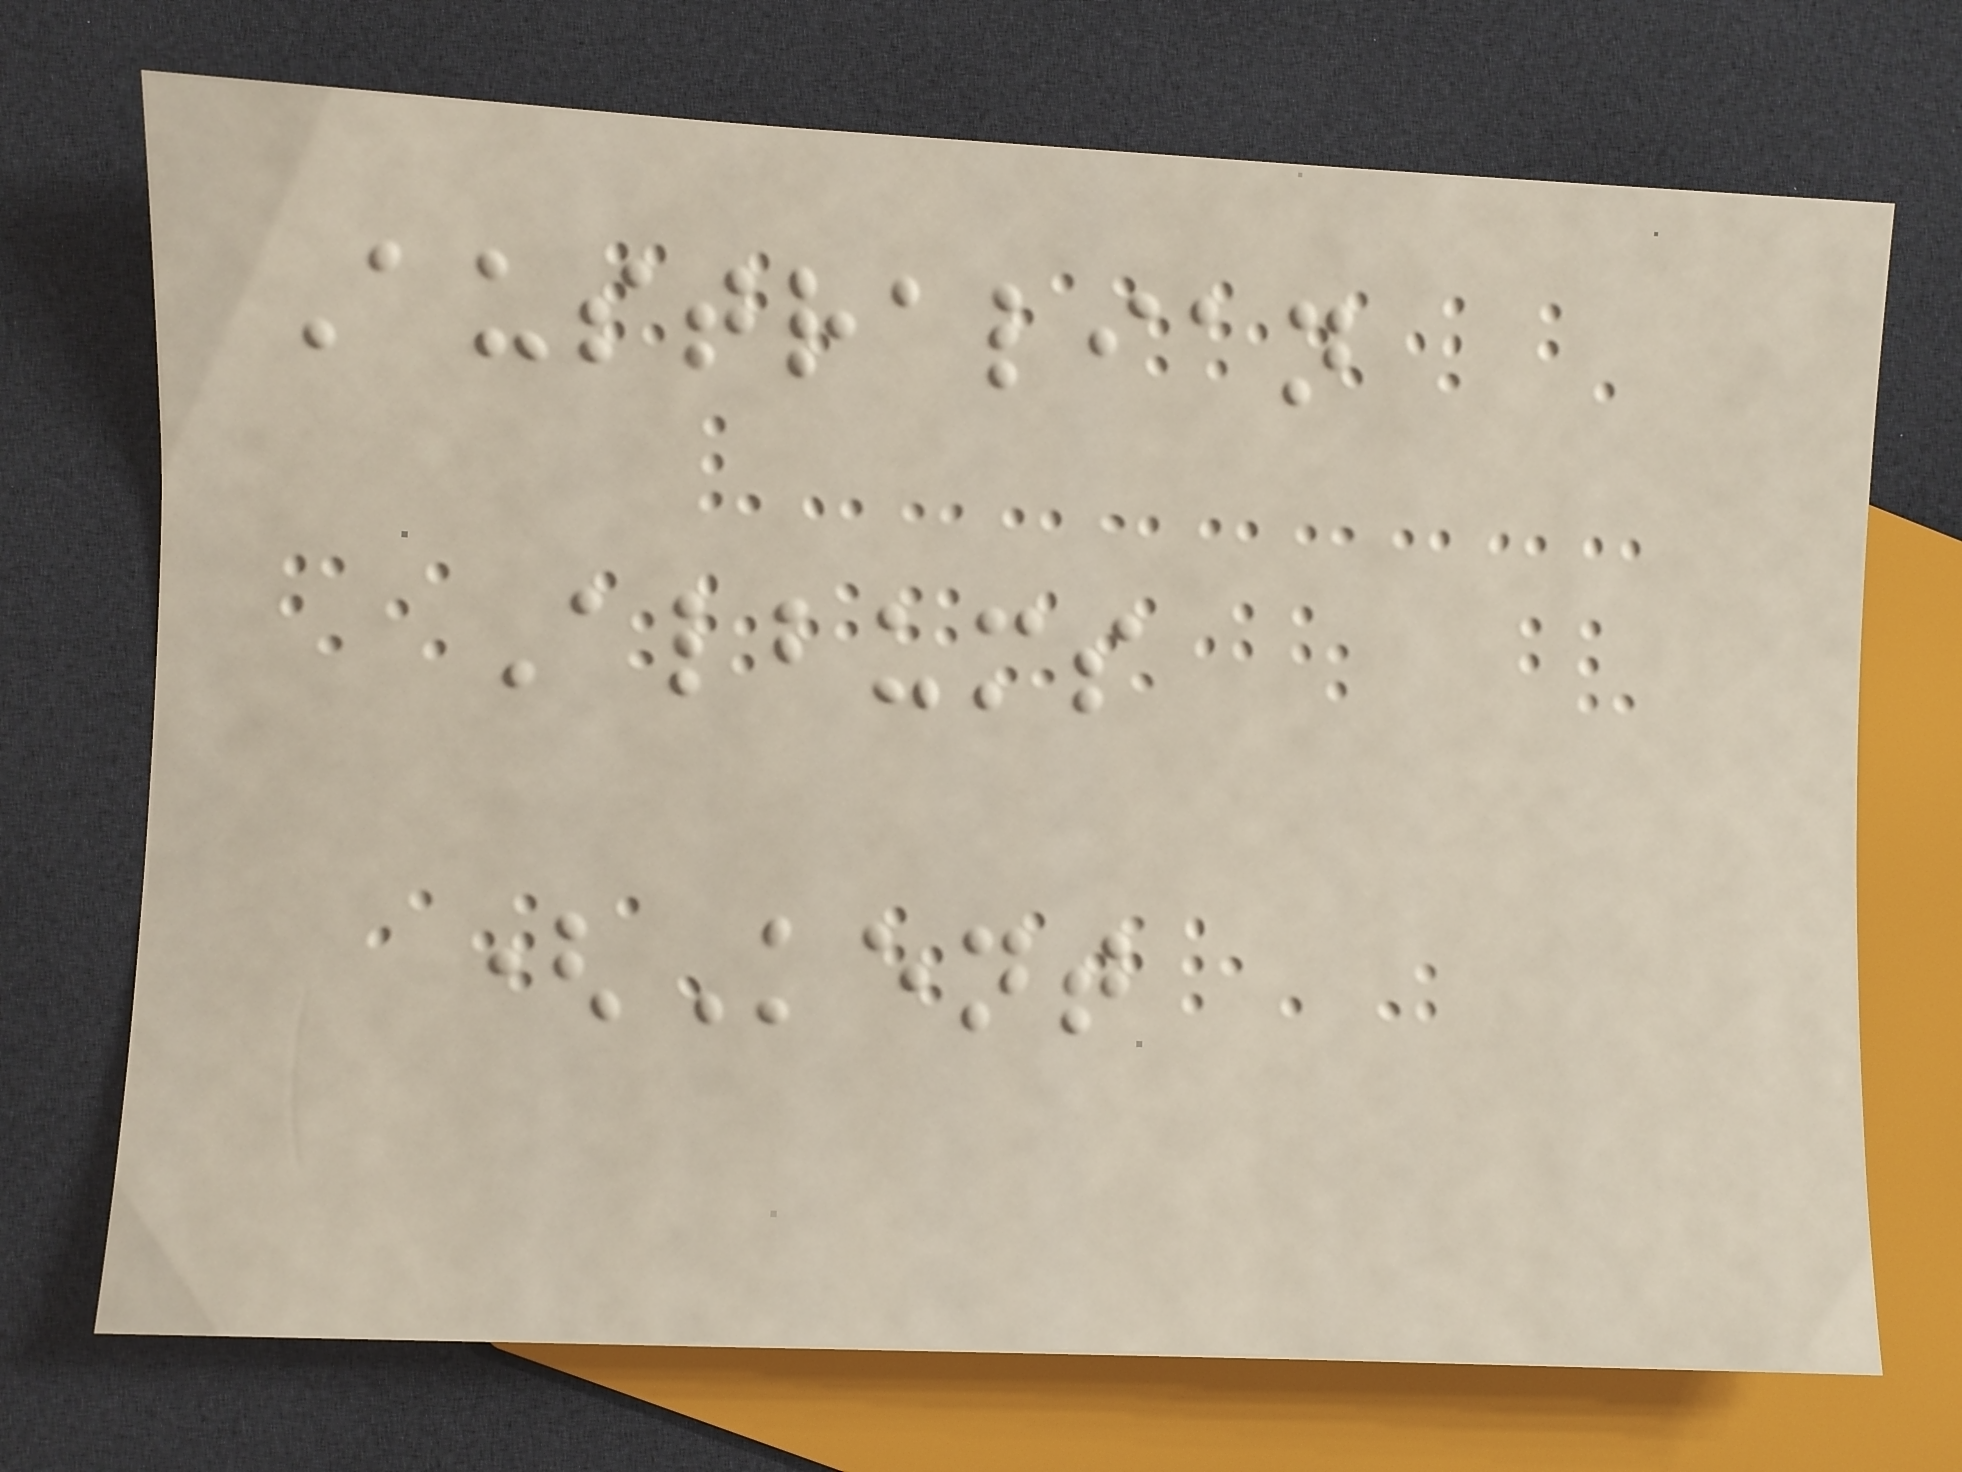Australian
Albums
(Kent
